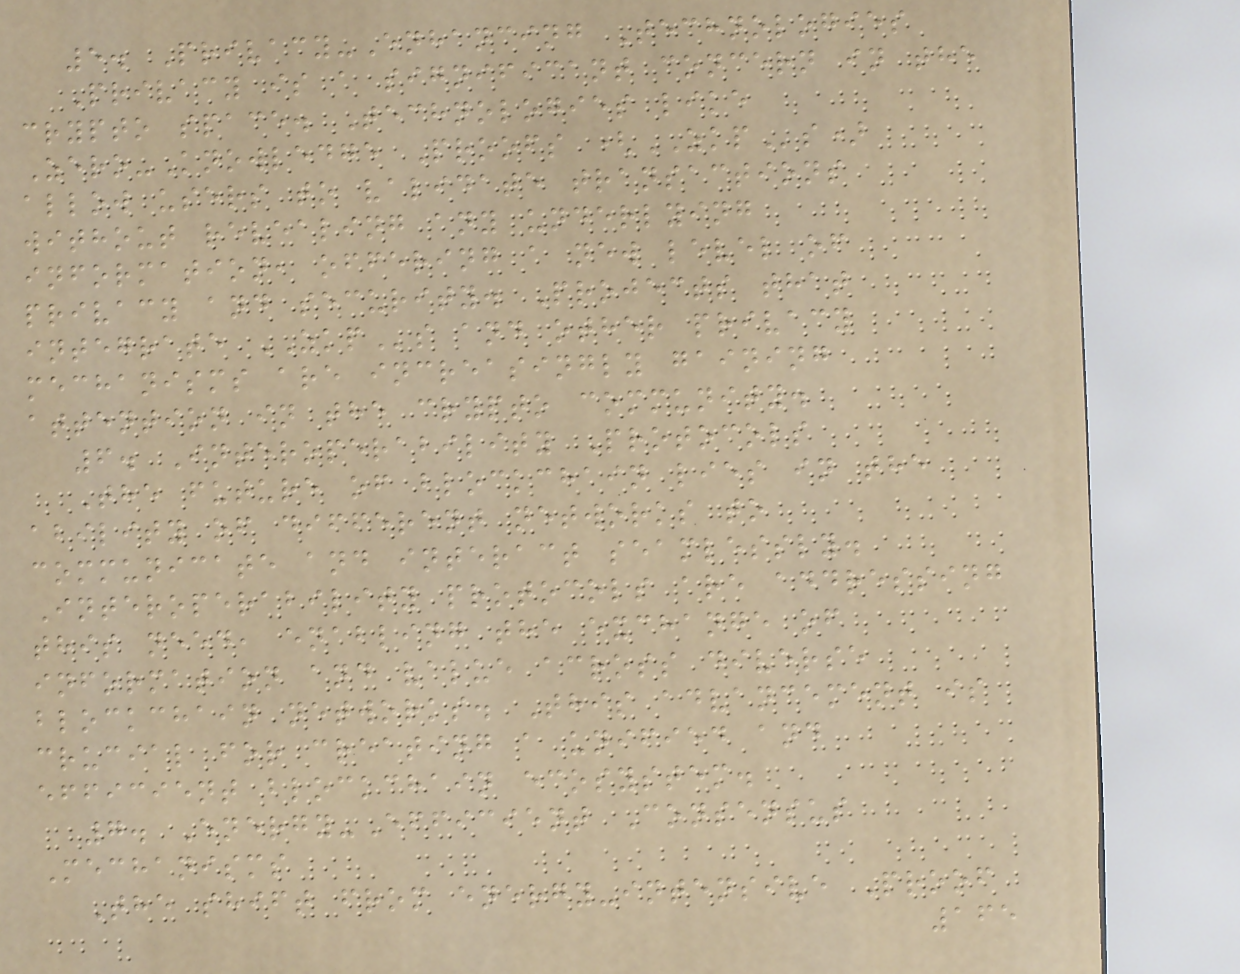5. Privacy-Enhancing Technologies
Privacy is a significant concern in the
crypto space. Technologies like
Zero-Knowledge Proofs (ZKPs)
allow users to validate transactions
without revealing any underlying
information, offering a new level of
privacy and security. Projects that
integrate ZKPs and other privacy
mechanisms are increasingly gaining
attention in the crypto community.
6. Interoperability Protocols
The future of blockchain lies in the
ability of different networks to
communicate and interact seamlessly.
Interoperability protocols are addressing
this need, enabling the exchange of
information and value across diverse
blockchain networks. This advancement is
crucial for creating a unified and
efficient blockchain ecosystem.
7. Energy-Efficient Consensus
Mechanisms
The shift from energy-intensive Proof
165
